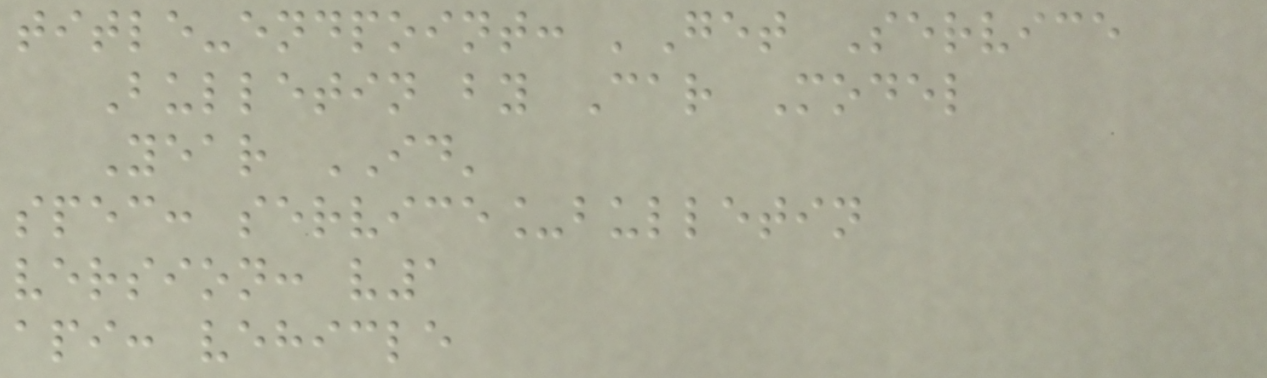title-endpoint: 'Get Service
Bulletin by Car Model
Year ID'
spec: service_bulletin
version: v1
api: vehicle
